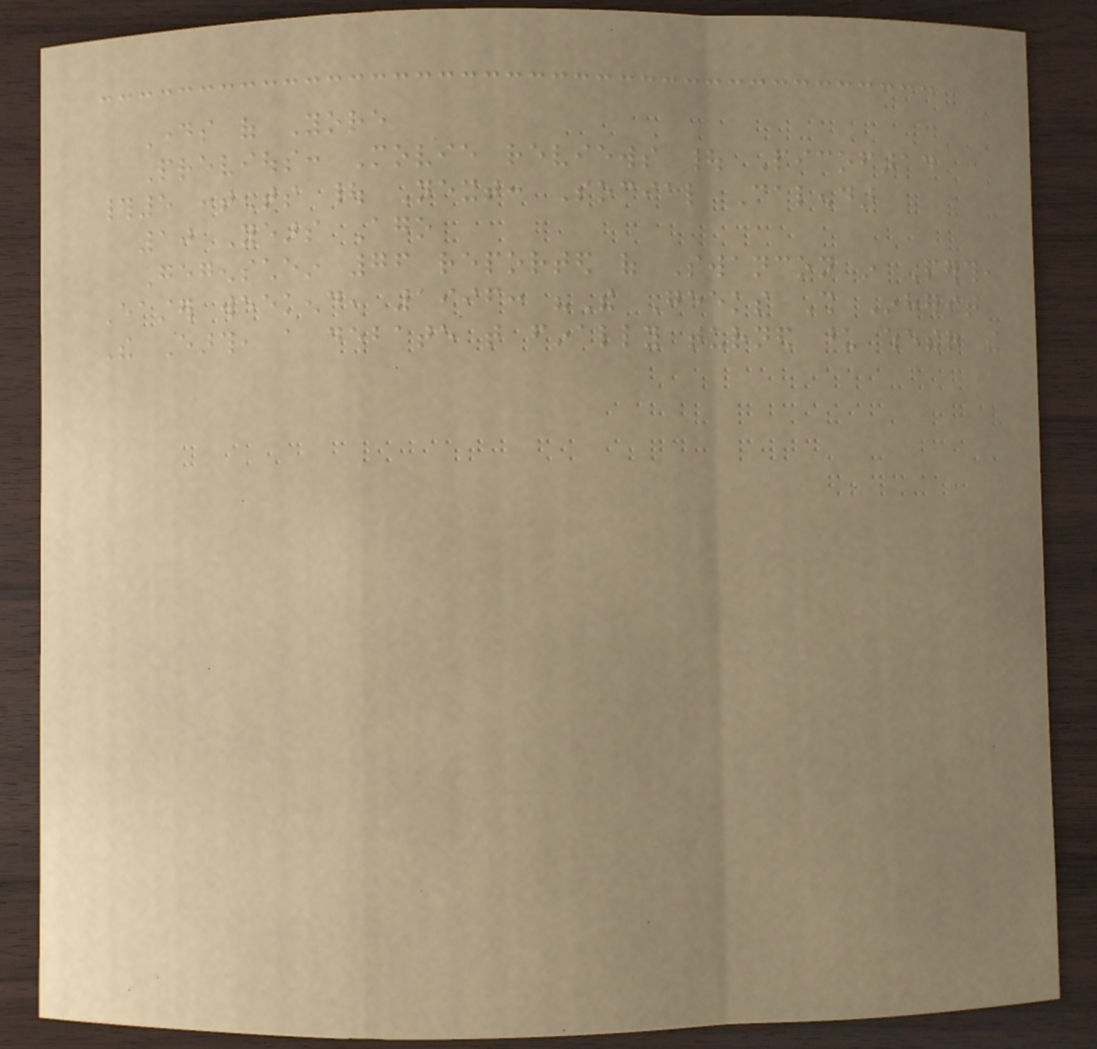Days of Yore
Previous: Movie reviews | Picofarad
#5 contents | Next: Social Calendar
10 Years Ago
Gegenschein 76 reported of Swancon in Perth,
Easter weekend, 1996: "The Geeks Shall Inherit
The Earth, a debate that finally turned upon whether the
